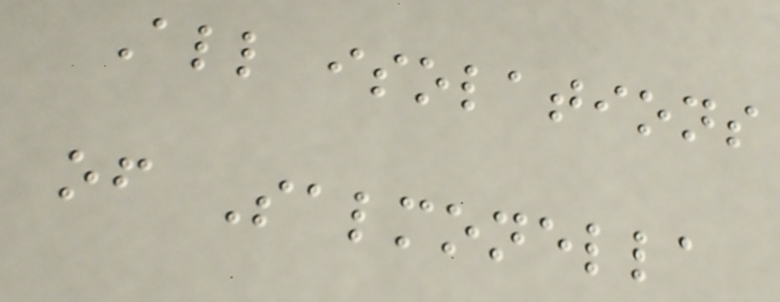All isolations
of Salmonella
